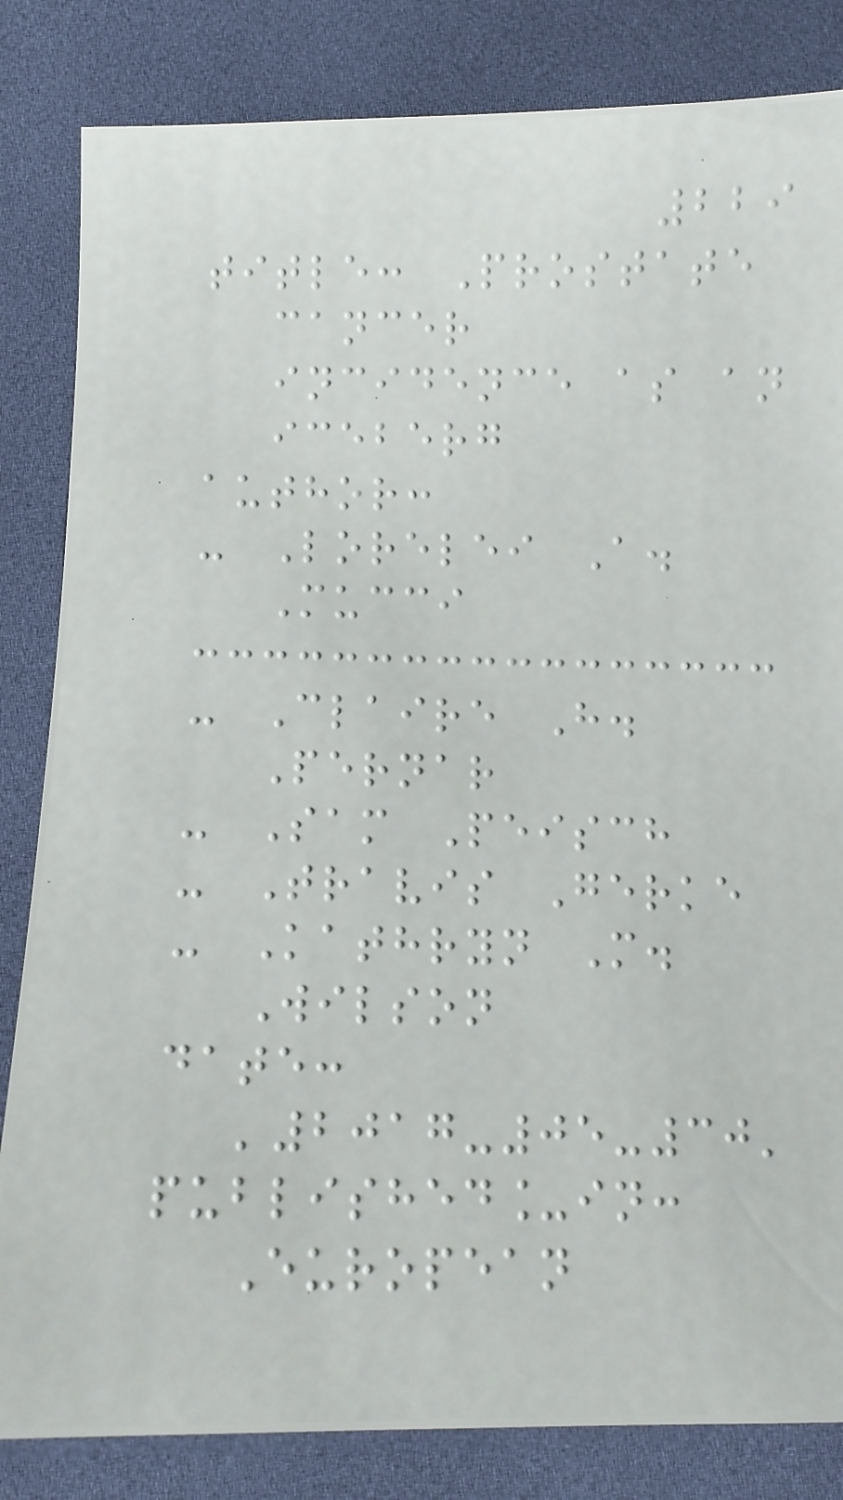229
title: Prostate
cancer
incidence as an
iceberg
author:
- Lorelei A.
Mucci
- Claire H.
Pernar
- Sam Peisch
- Travis Gerke
- Kathryn M.
Wilson
date:
'2017-05-30'
published_in:
European
